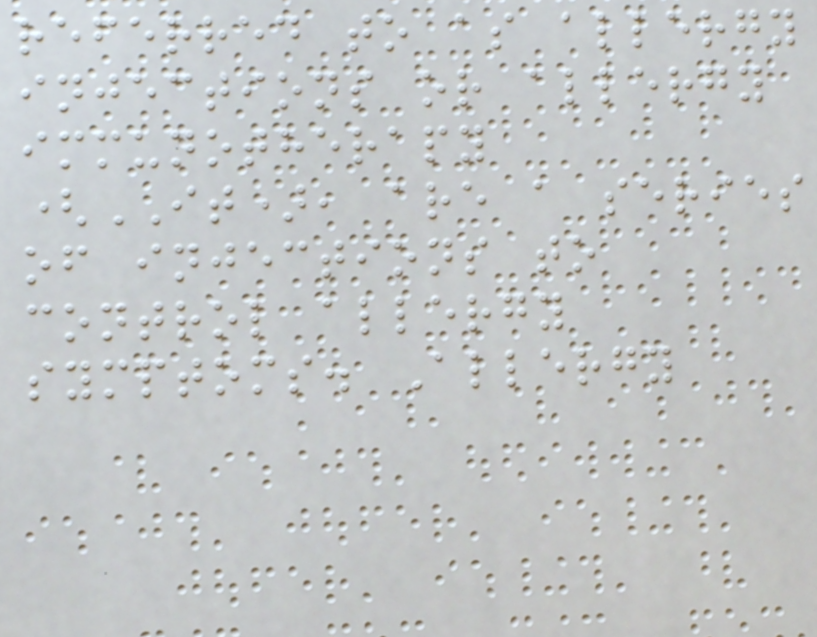referred to as allergy
injections or allergy
immunotherapy
(IT), are a series
of injections to
control allergy
symptoms. Allergy
